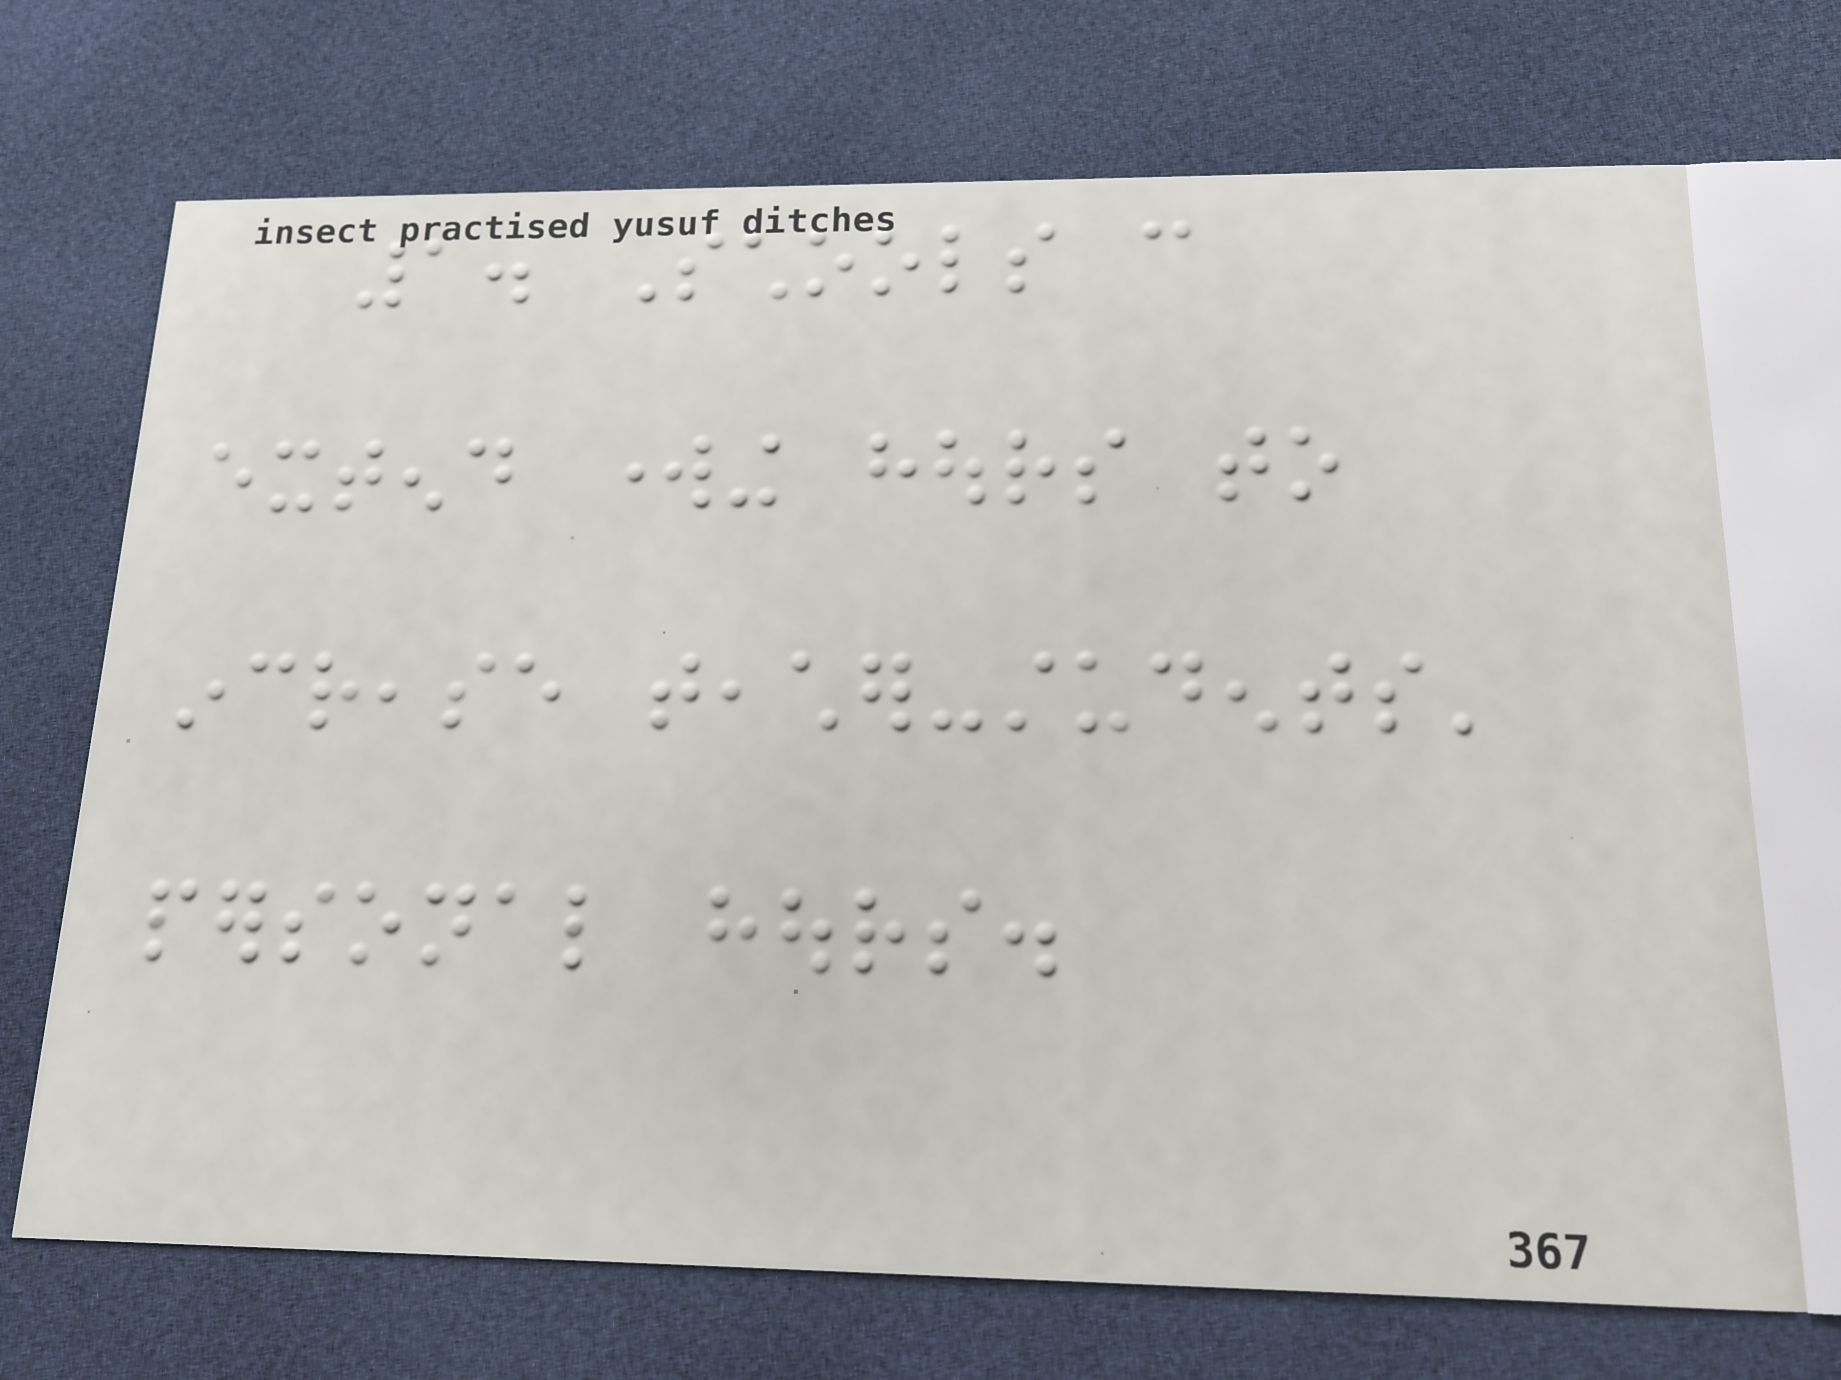1. Schools can
extend working hours to
increase teacher-students'
personal hours.
